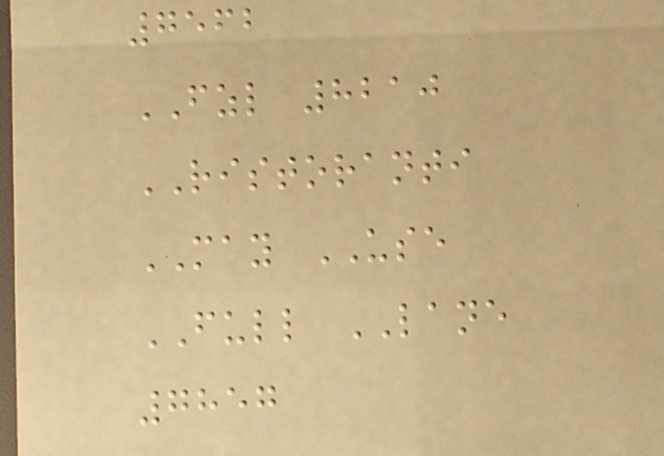7562
FZL 8210
RISTORANTI
MAY USE
FULL LANE
7857
